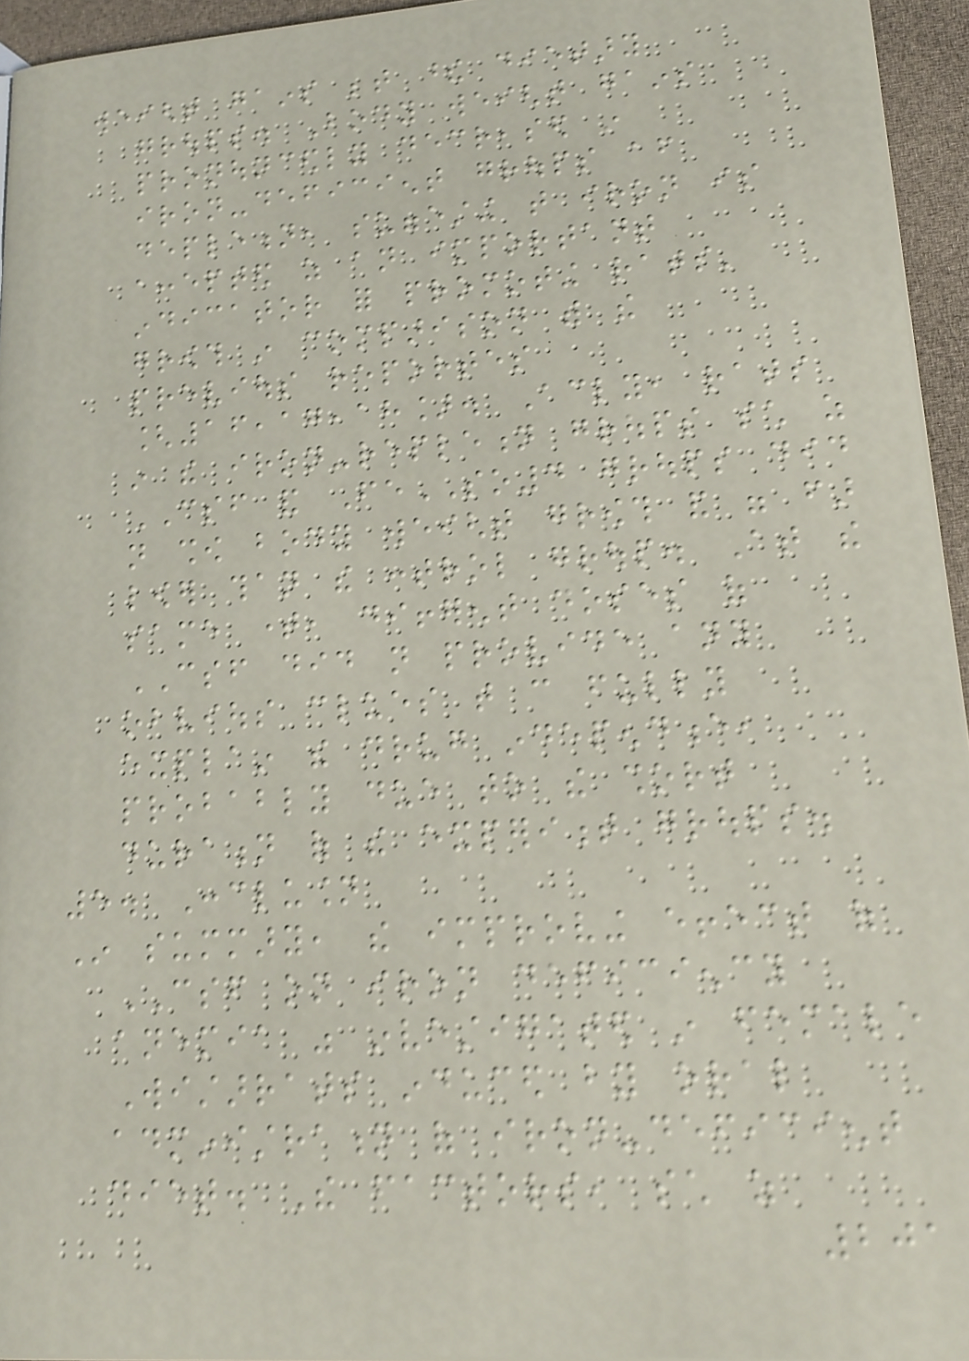weight gains between these dietary
groups. Body weight gains
pronouncedly decreased in
iron-deficient groups after
depletion, suggesting that iron is
accepted as an important
indicator for promoting rats'
growth in comparison with the
previous reportes
[16,17,18]. Accordingly, rats
in the iron-repletion groups such as
CSF and FeSO4 groups did
not show body weight growth and were far
lower than the control group. At the
same time, different doses of
CSF did not provide any
obvious clues that can fully
explain the drug independence,
probably due to the short
duration of the experiment groups.
5. Conclusion
In summary, the improving effect of
CSF on iron deficiency
anemia was investigated in female
Wistarrats induced by oral
administration of iron-deficient
diet. The factors, such as
201
